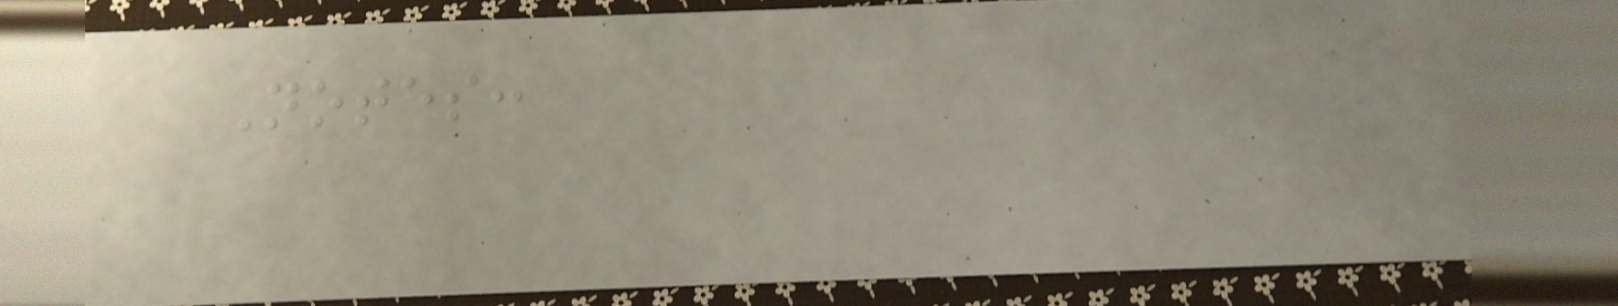Notes:
